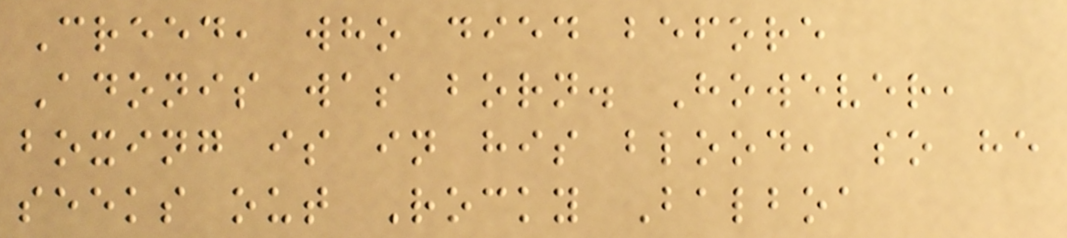Creed, who died before
Adonis was born. However,
boxing is in his blood, so he
seeks out Rocky Balboa
